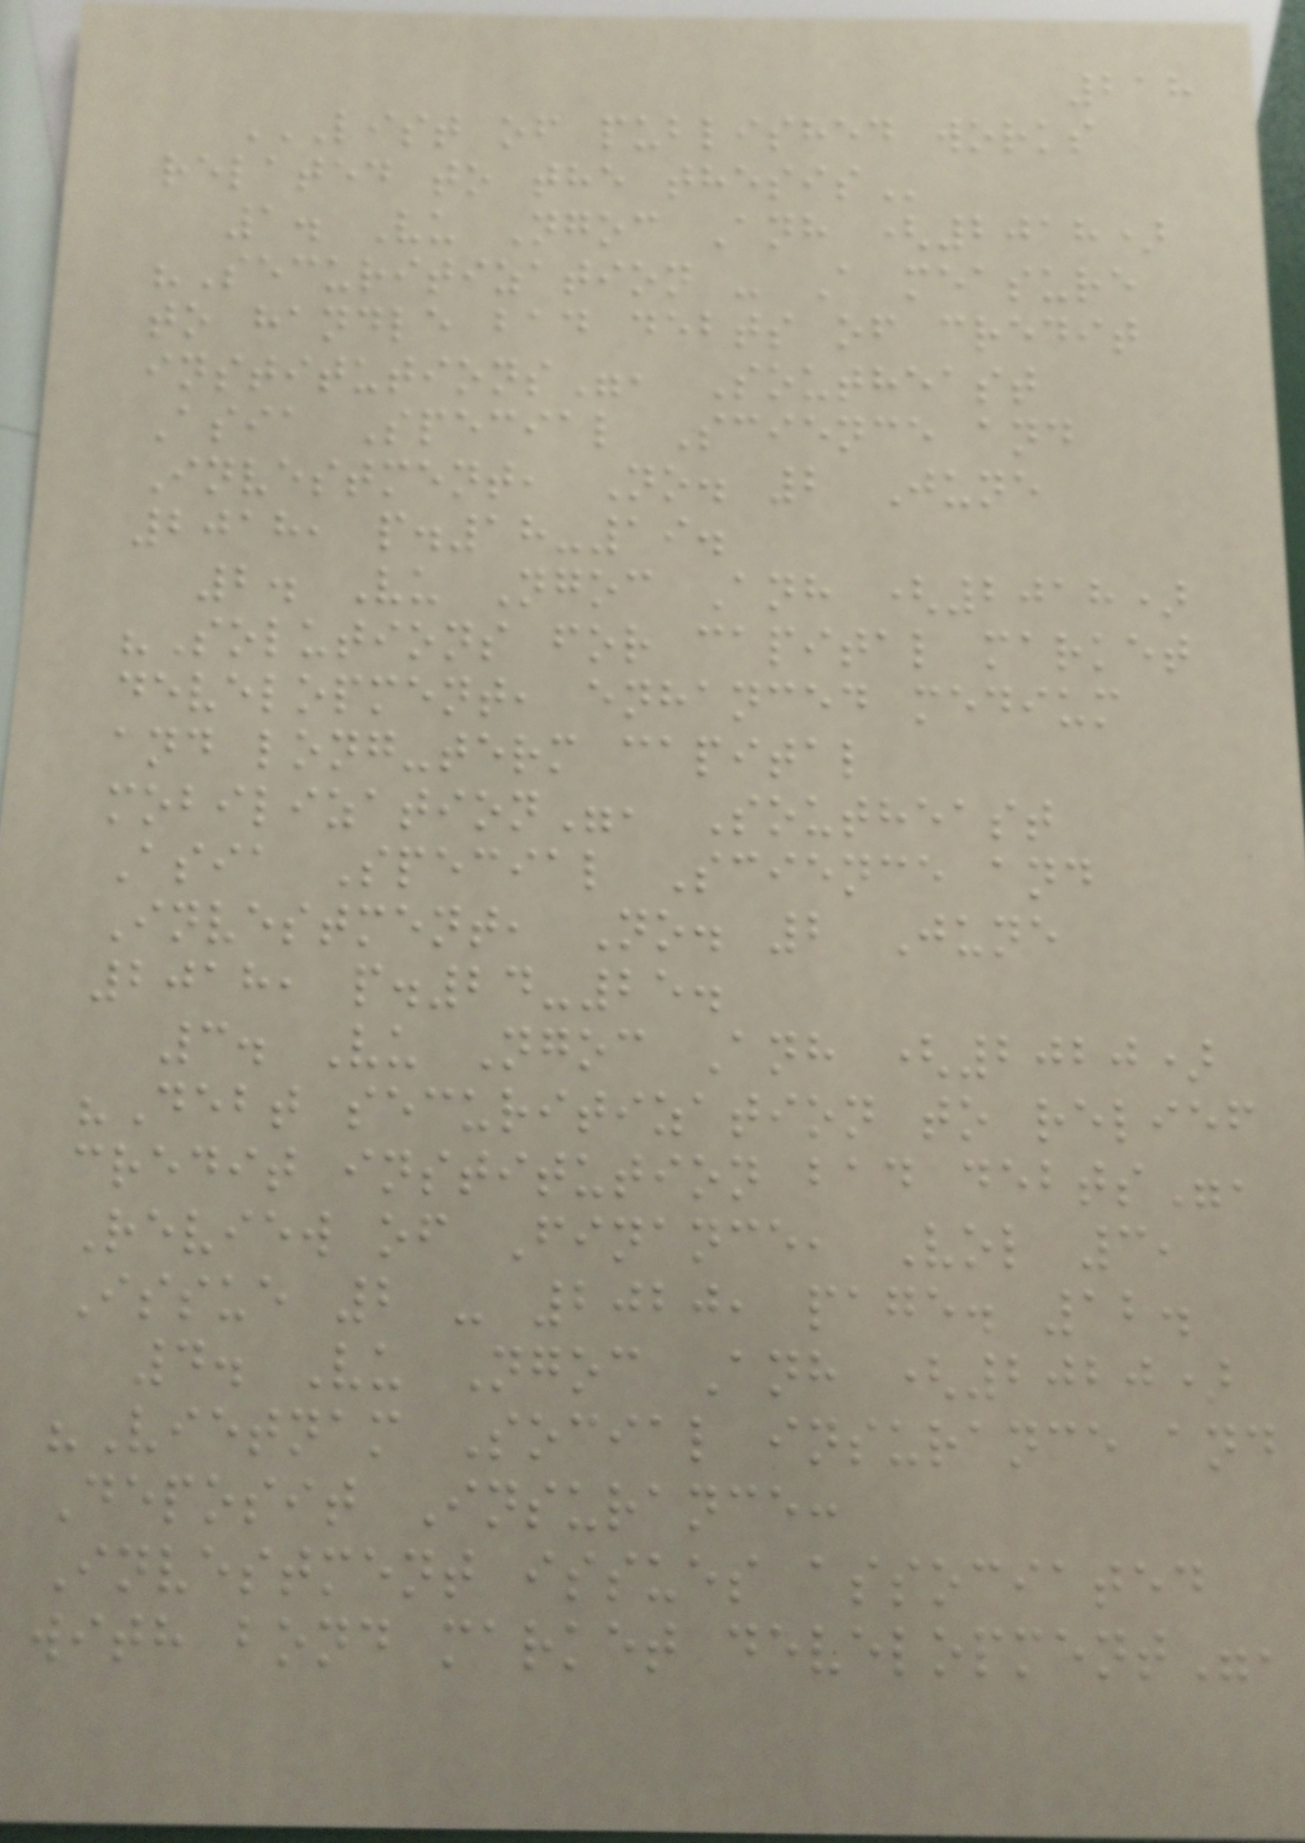218
LIST OF PUBLISHED WORKS
RELATED TO THE THESIS
1. Vu Ngoc Anh (2018)
"Securitization - A measure
to handle bad debts of credit
institutions", Southeast
Asia Special Science and
Investment, No. 2 June
2018, p.18-19.
2. Vu Ngoc Anh (2018)
"Solutions for capital market
development, enhanced medium
and long-term capital
mobilization", Southeast
Asia Special Science and
Investment, No. 2 June
2018, p.24-25.
3. Vu Ngoc Anh (2020)
"Debt securitization to relief
credit institution bad debts",
Review of Finance, Vol 3,
Issue 2 - 2020, page. 12.
4. Vu Ngoc Anh (2020)
"Vietnam Social insurance and
Deposit Insurance:
Investment issues associated
with bond market development",
